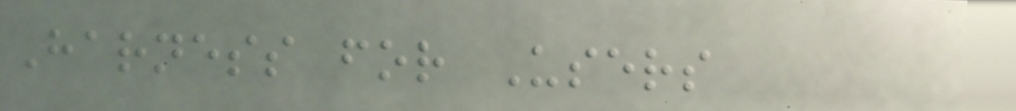Harness for Users
